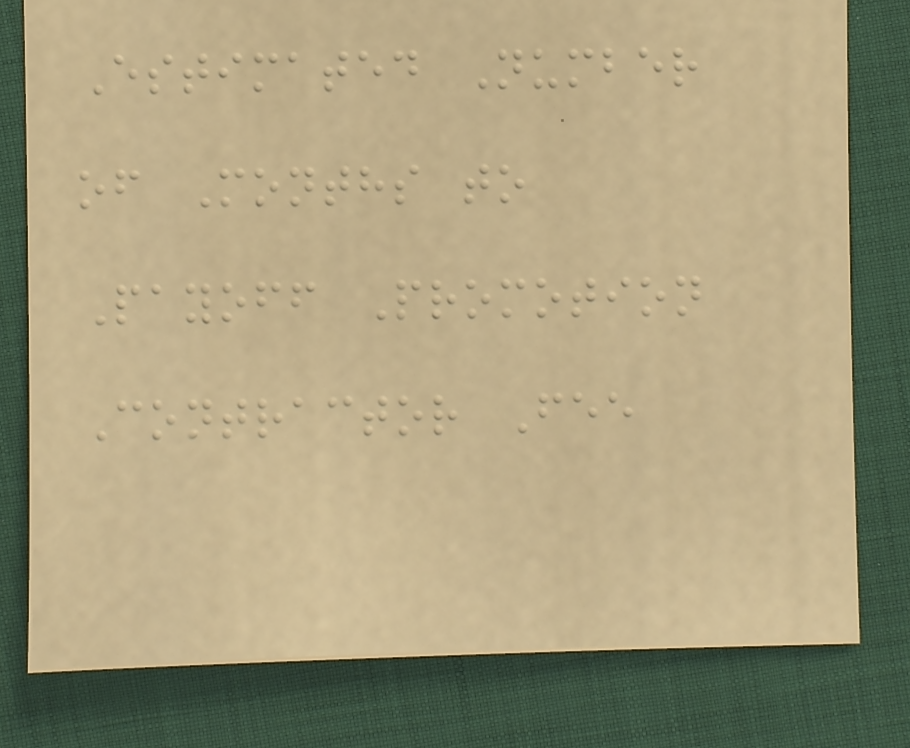Estimated Number
of Months to
Payoff Promotion
Contractor Fee
